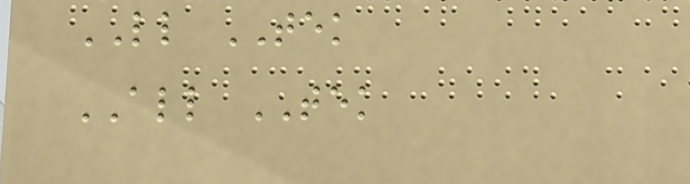LL TEK
ALL TEK
